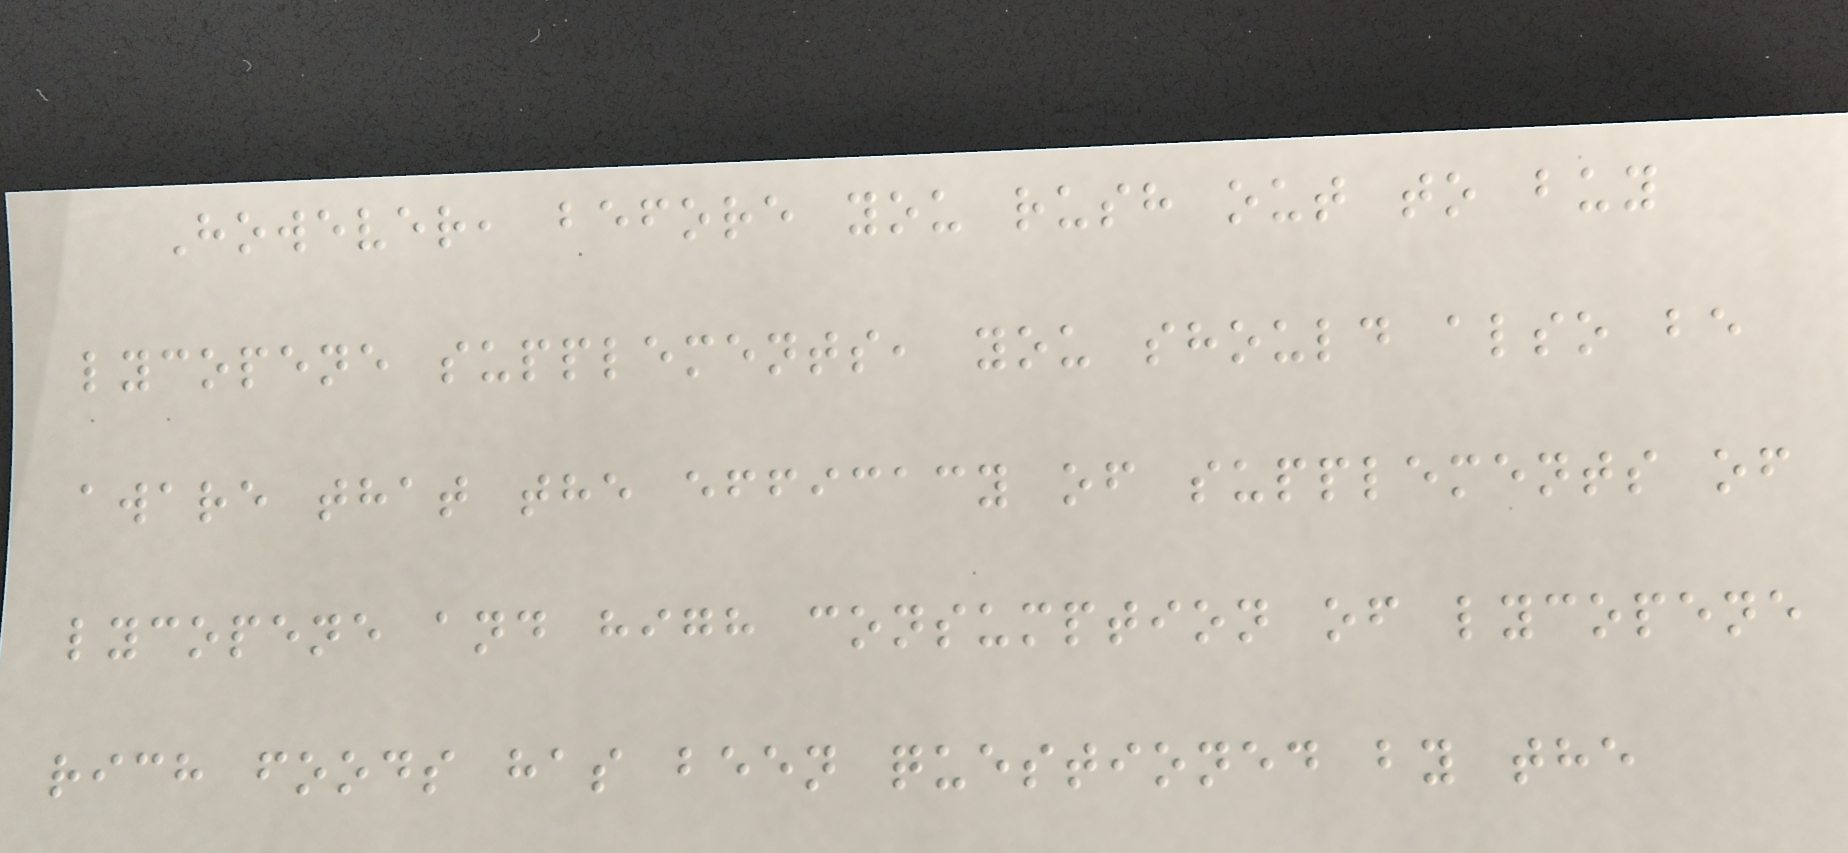However, before you rush out to buy
lycopene supplements, you should also be
aware that the efficacy of supplements of
lycopene and high consumption of lycopene
rich foods has been questioned by the
